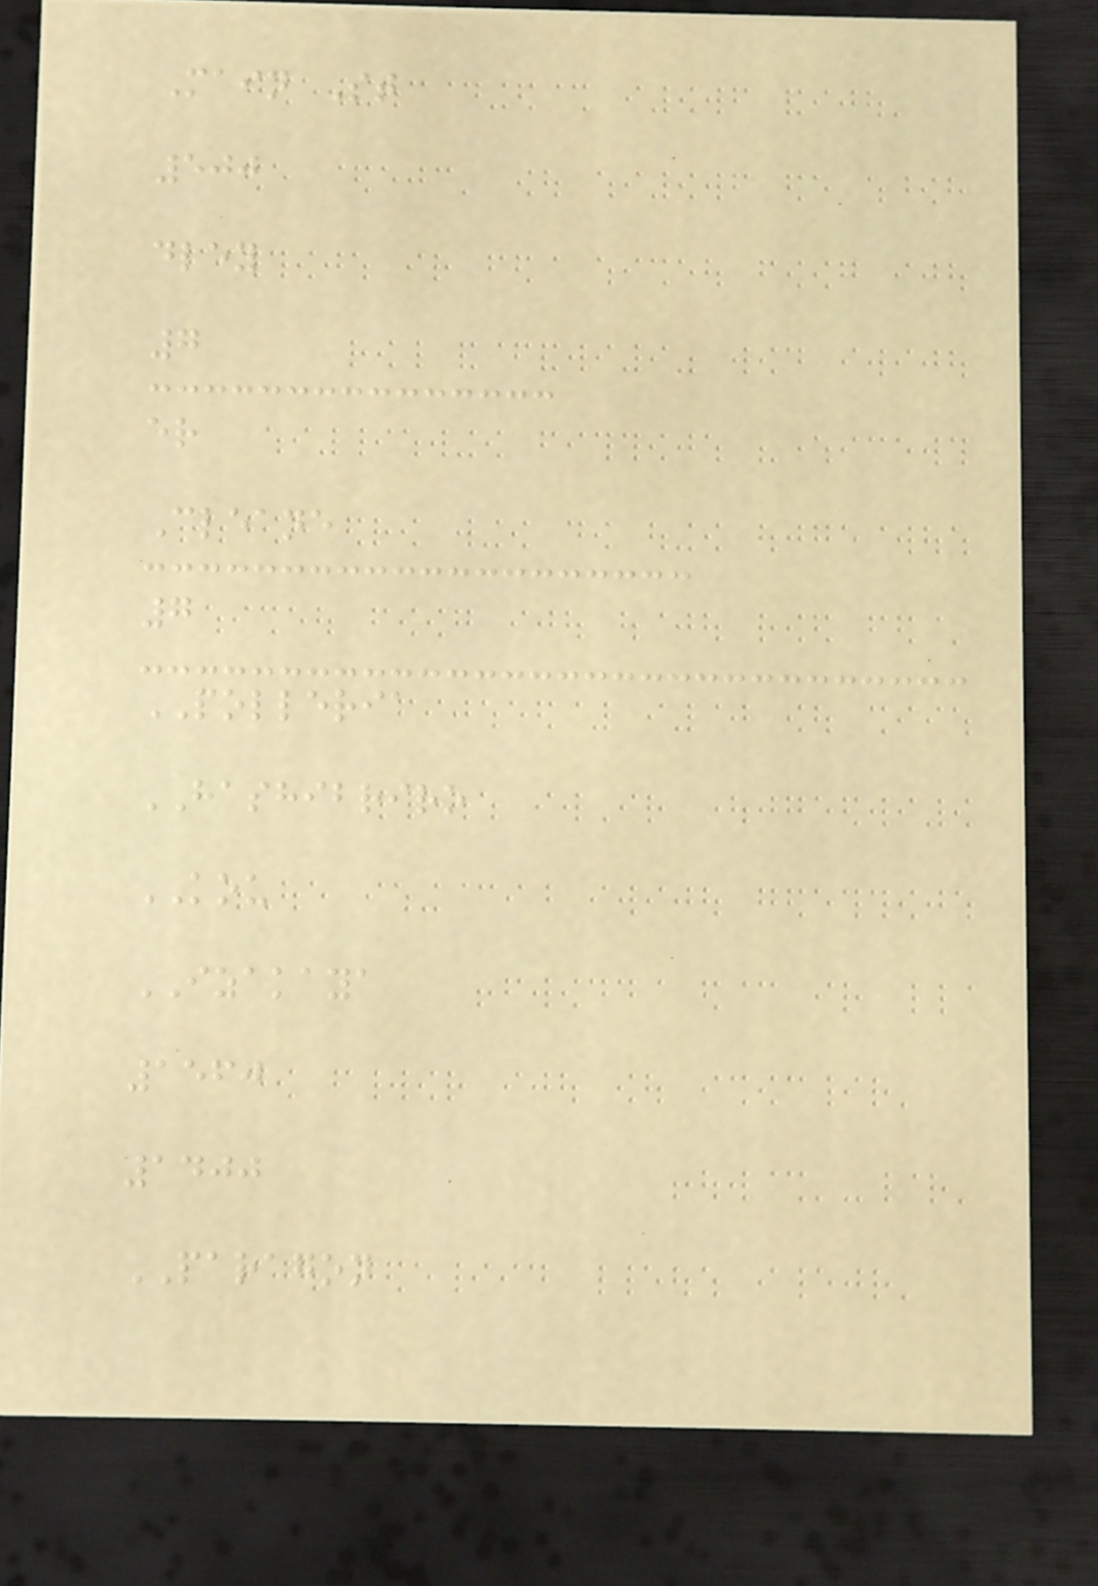Main St
500
dley
7
er
Cleane
7
POLLERIA
HASHIBRIRO
KOU
IZAKAYA
1560
1400
PARAGON
